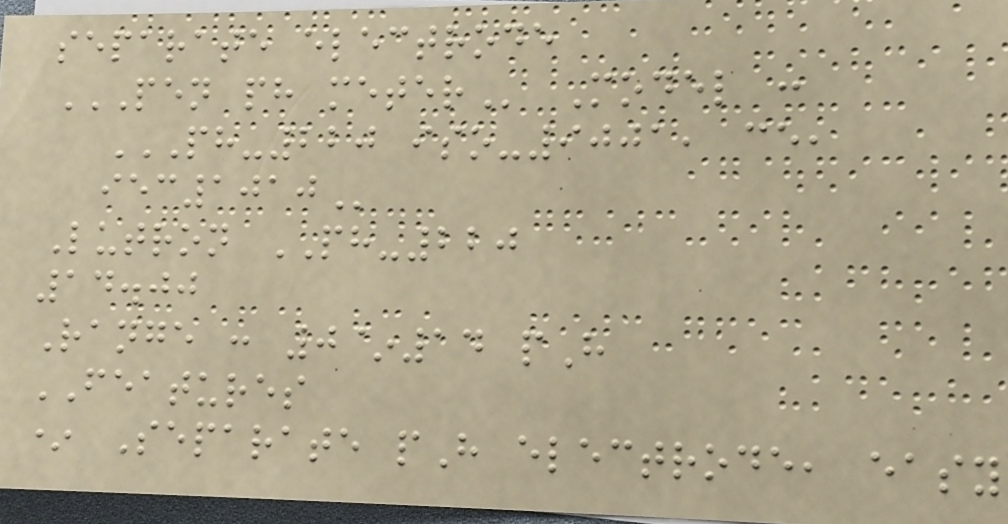separate electrode
PEN PH METER Model :
PH-220 ISO-9001, CE,
IEC1010
Lutron PH-220
14.00
Range : 0~14 pH
FEATURES
* Separate pH electrode, easy
